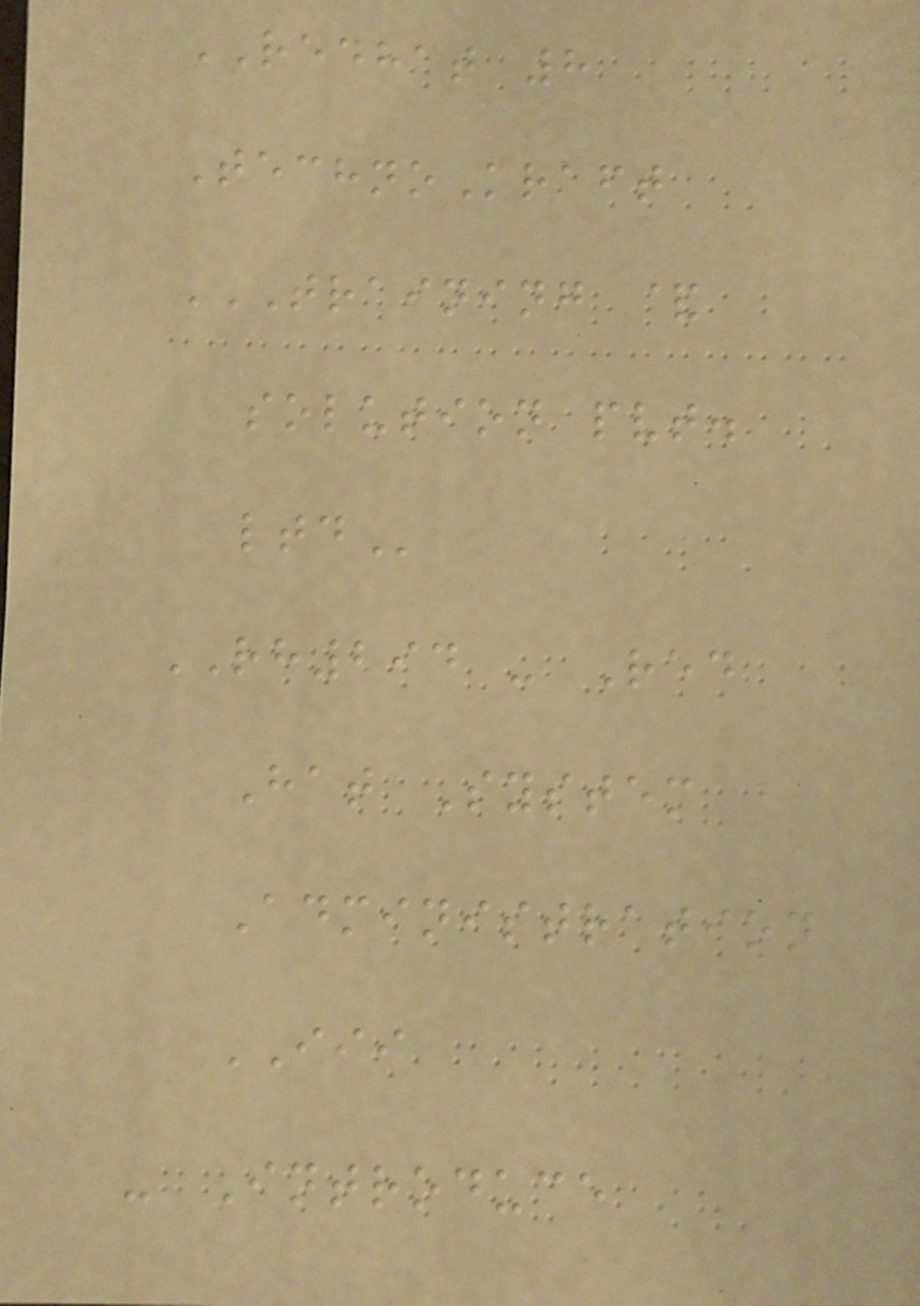REDHAT 8
TechnoKraft
TRAINING &
SOLUTION PVT.
LTD
RH294 - Red
Hat System
Administration
III
- Introduce
